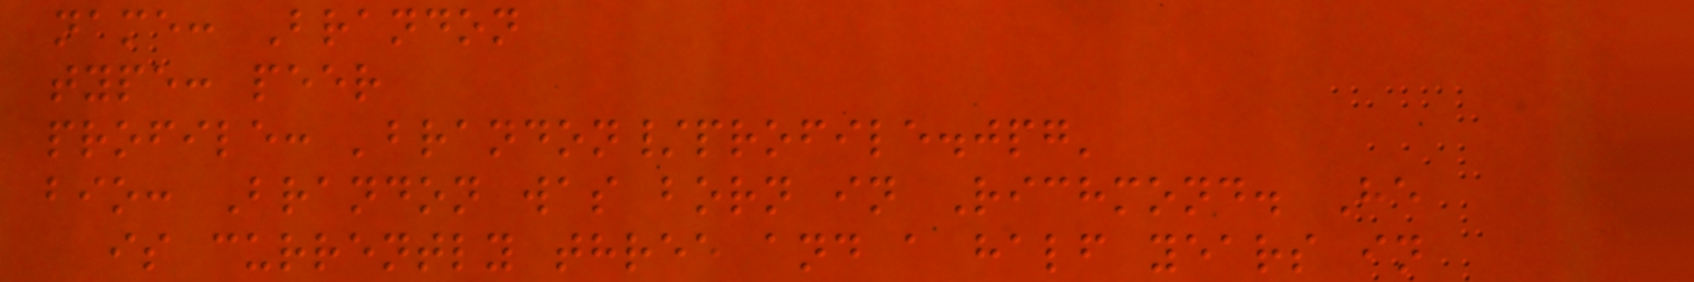name: Brandon
type: peer
profile: 'brandon/profile.jpg'
bio: Brandon was born in Richmond. He
is currently three and a half years in
